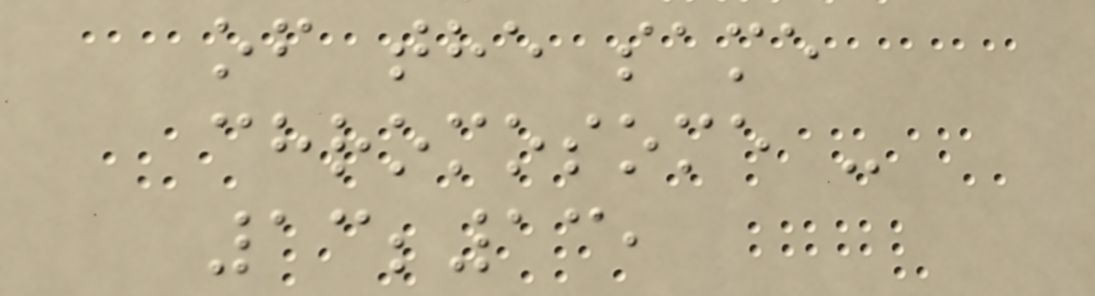of the same
chromosome -
13;13,
